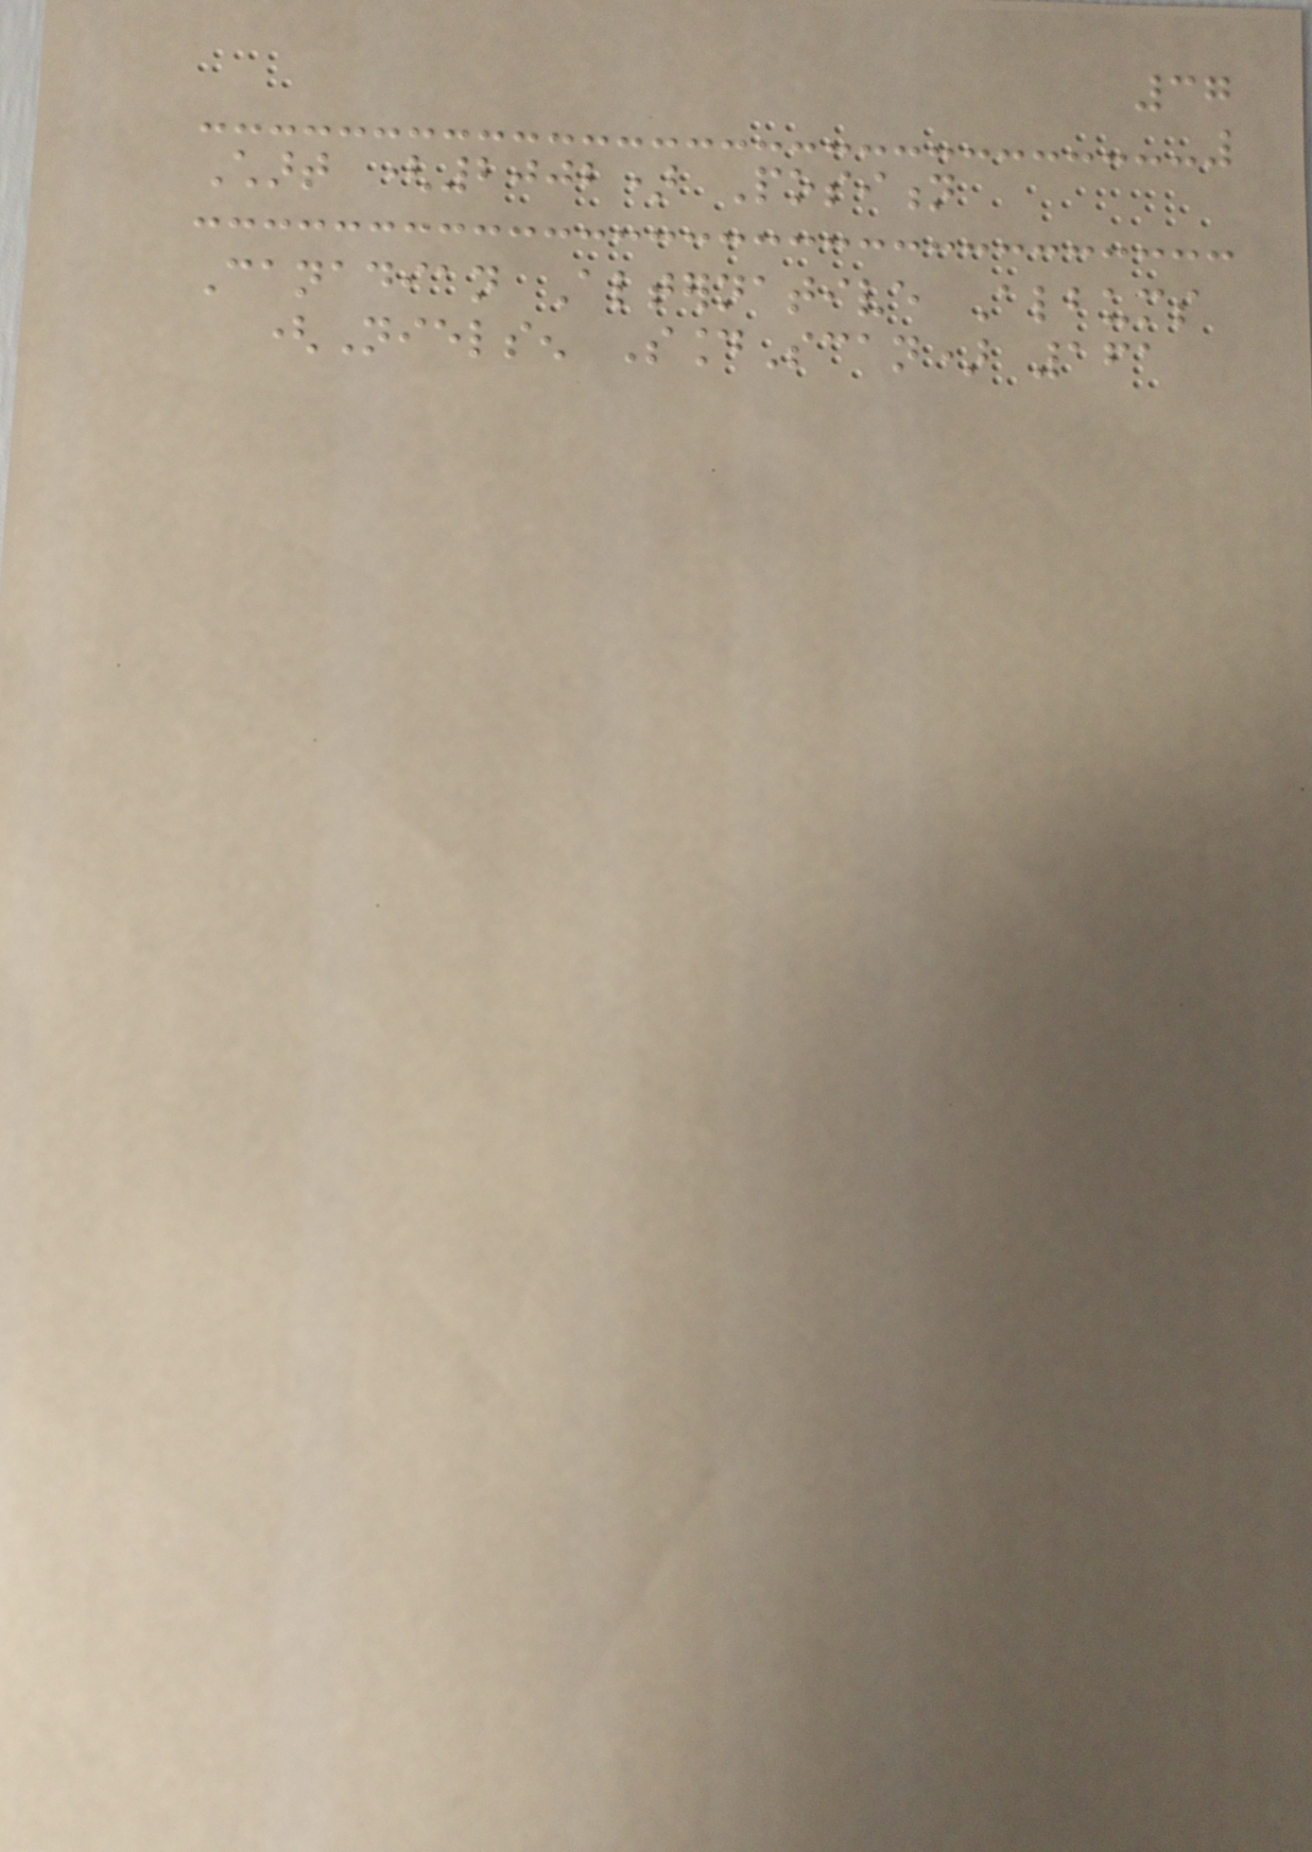37
Chart (2002) Position
Canadian Alternative Albums
(Nielsen SoundScan) 161
